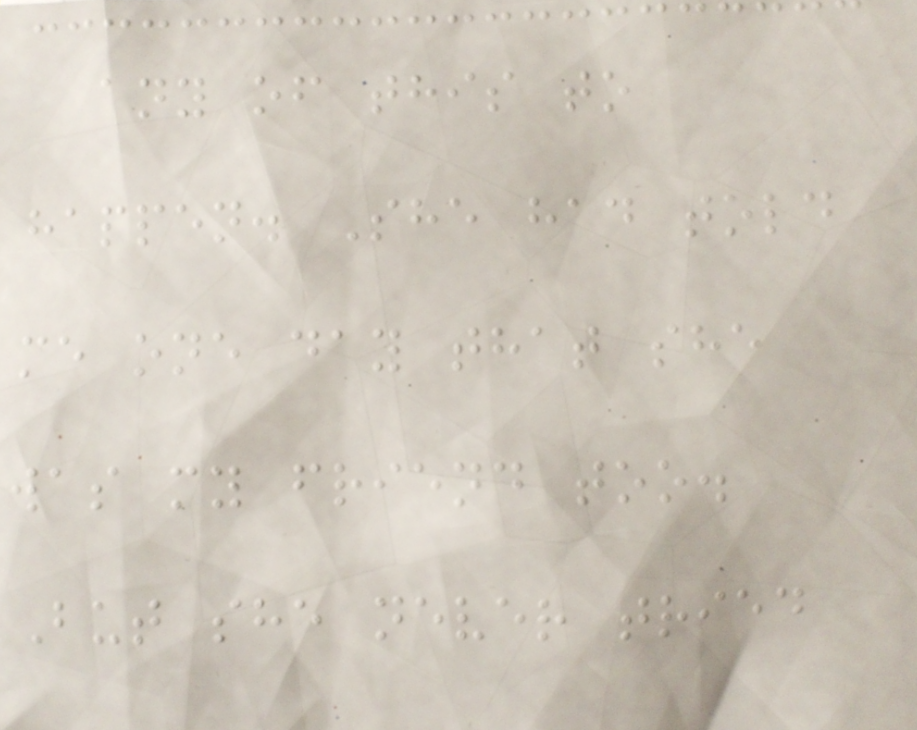any of this to
happen. She had told
me one day that she
was my friend too.
But she never tried
